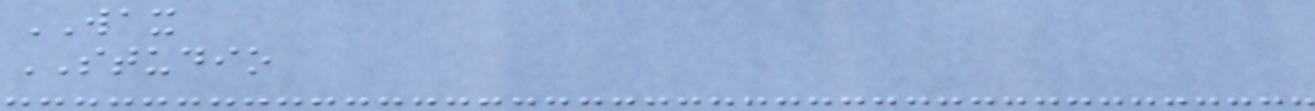WAX
STUDIO
